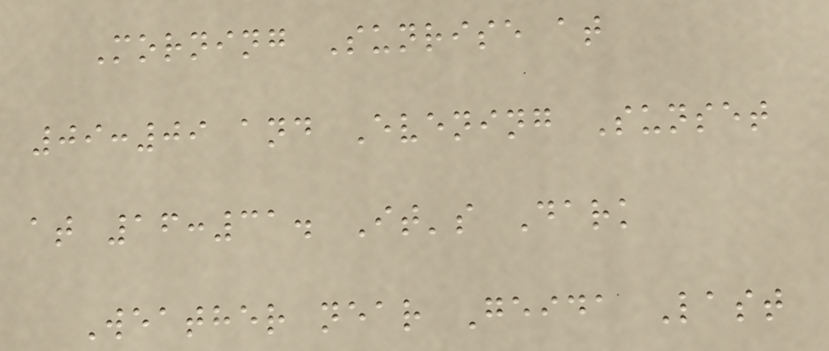Morning Sunrise at
09:09 and Evening Sunset
at 16:31. It's Dark
Weather near Geida Last
